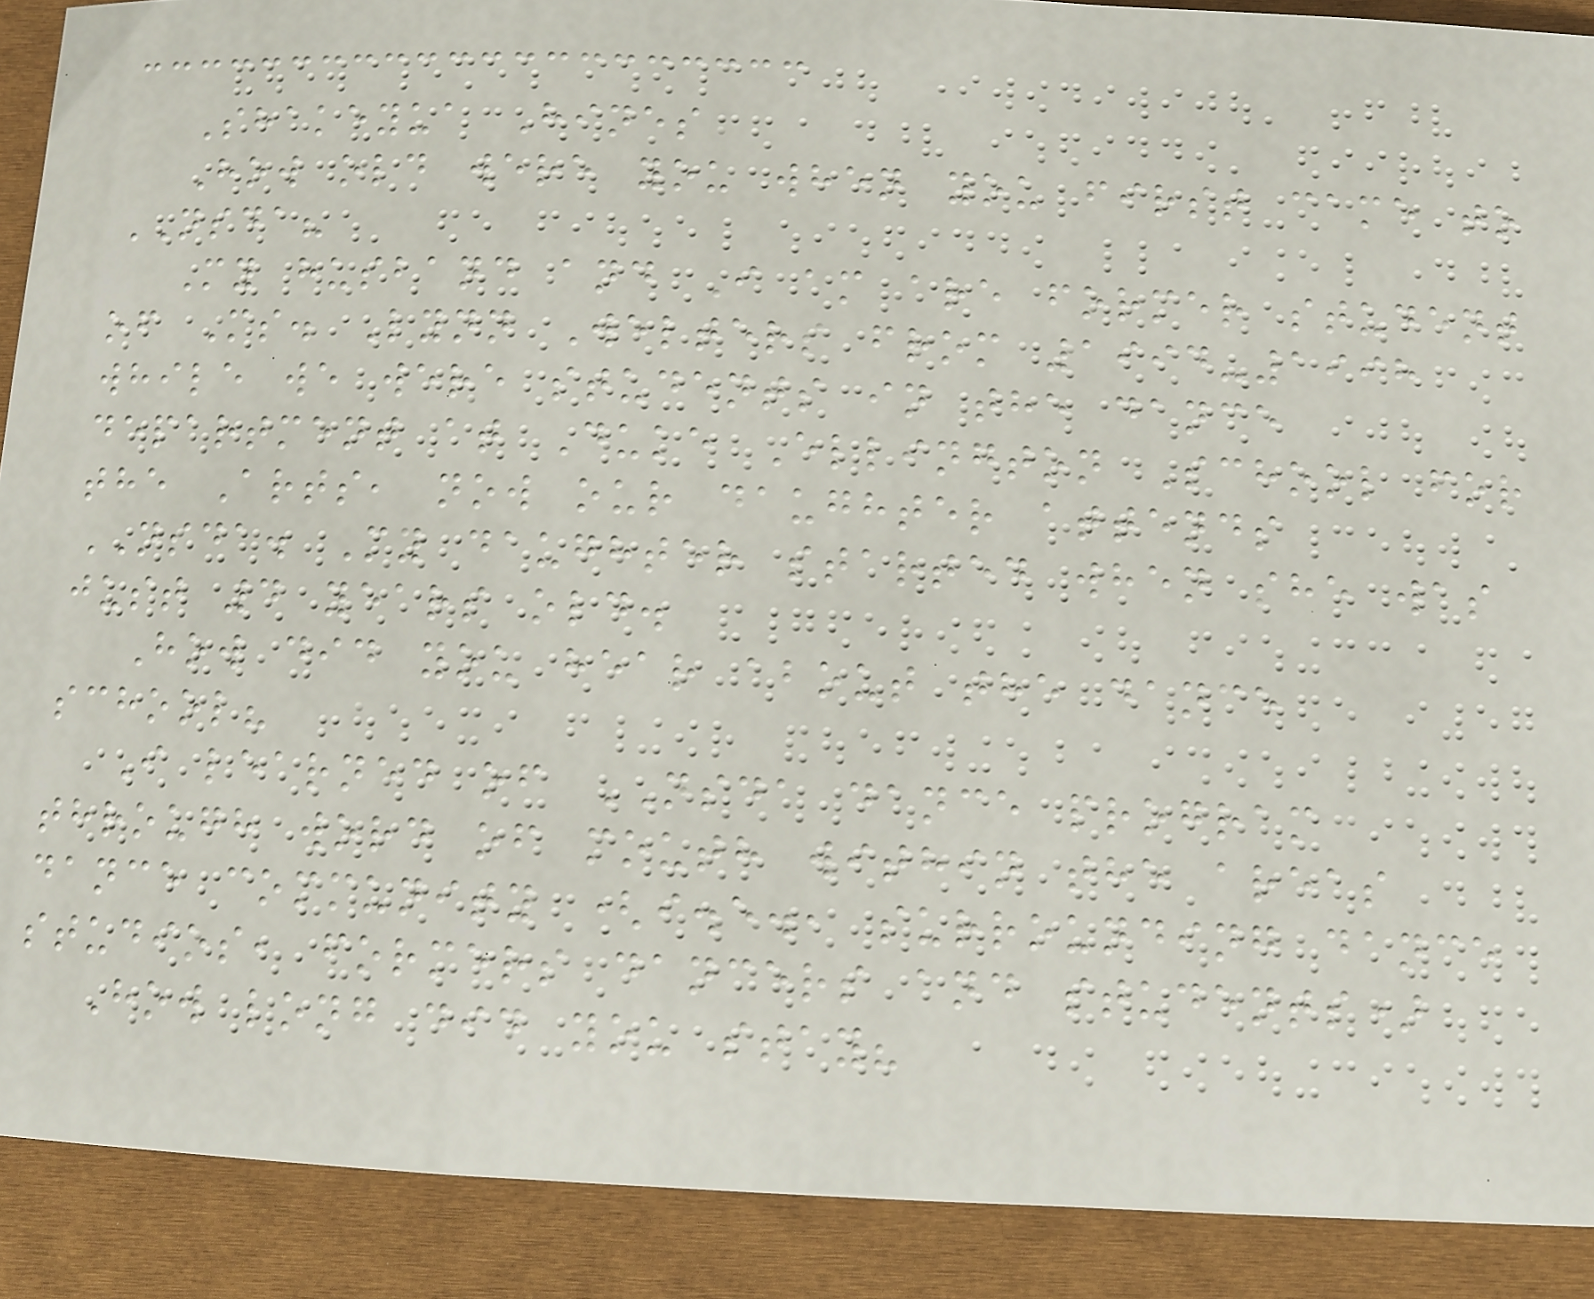Shakeyua Hines
How old were you when you first came to
NSDA?
My husband and I am are former student
of Ms. Lynn Welters from 1994-1998
while we were students in the dance
department at Duke Ellington School for
the Arts, now our daughter attends
NSDA. My daughter started when she was
just 4 years old.
How did you hear about the dance
school?
I learned of NSDA dance program
through word of mouth within the areas
dance community (i.e., surrounding dance
studios, formers dancers and students)
How long did you stay?
